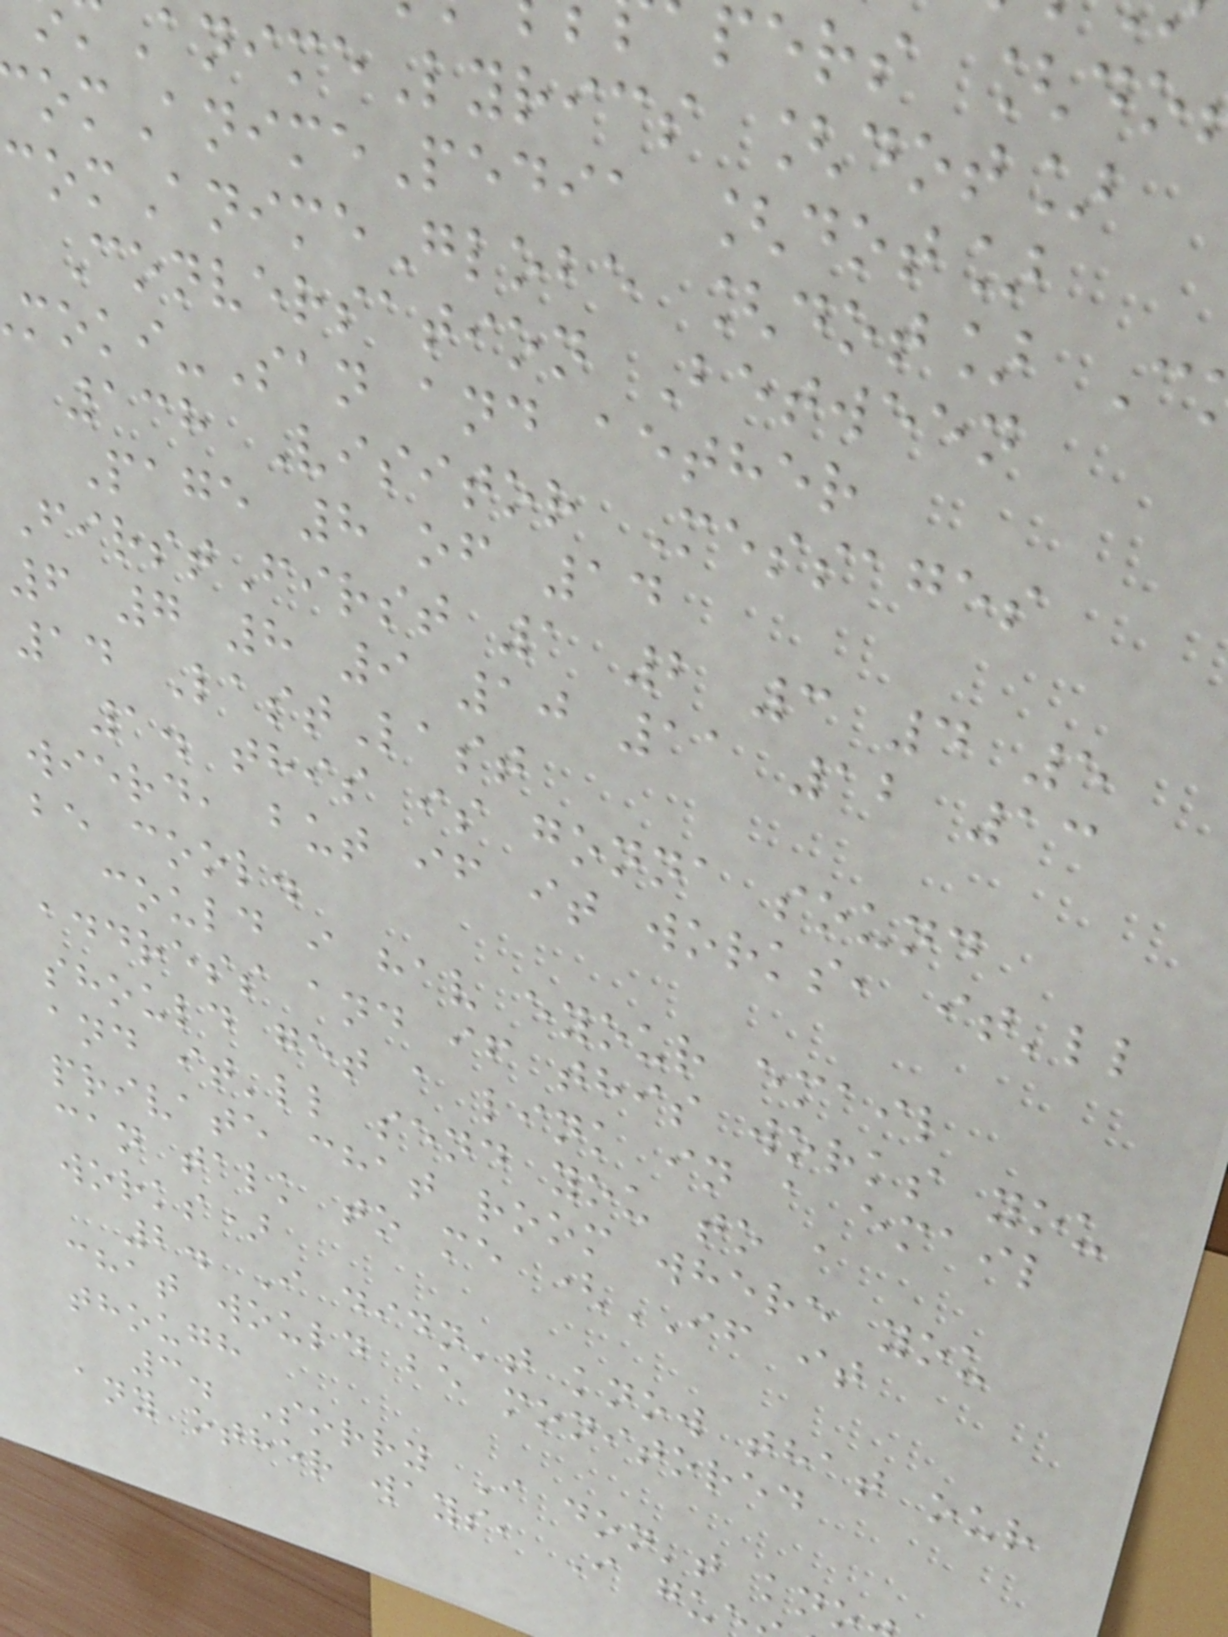pers [do
nimeLyrics [dot]
omAnimePedia [dot]
omAnimeGlobe [dot] C
Conversation Between
oki-San and aether
138 Visitor Messages
Page 8 of 14
FirstFirst 1 2 3 4 5
6 7 8 9 10 11 12 13
14 LastLast
1. this is gonna sound
wierd, but if it works, it'll
be cool.
could i hav eyour email
address and if this works you
should get a link in a email
and it'll send you to a
private chat room where you
can talk to me (IF it
works)
2. I didn't know that our
chat would be monitored
though
3. Sorry I don't kno
any other ways, I gu
